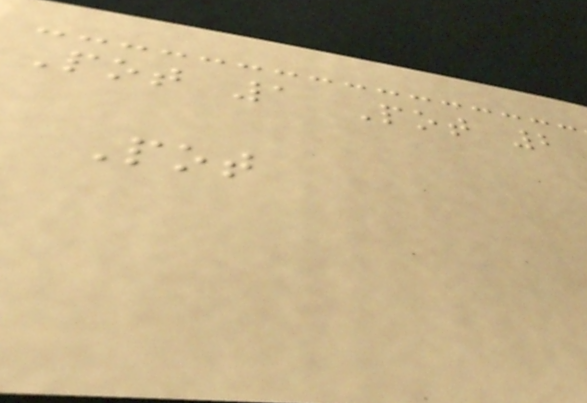Pot 1 Pot 2
Pot
